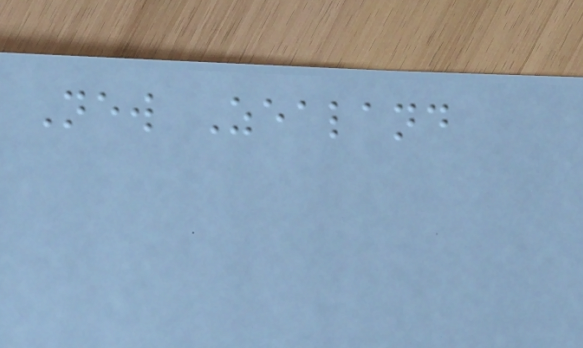New Zealand
